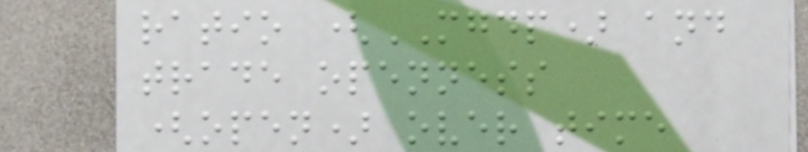ratio (MGDP) and
trade openness
(open) over time
